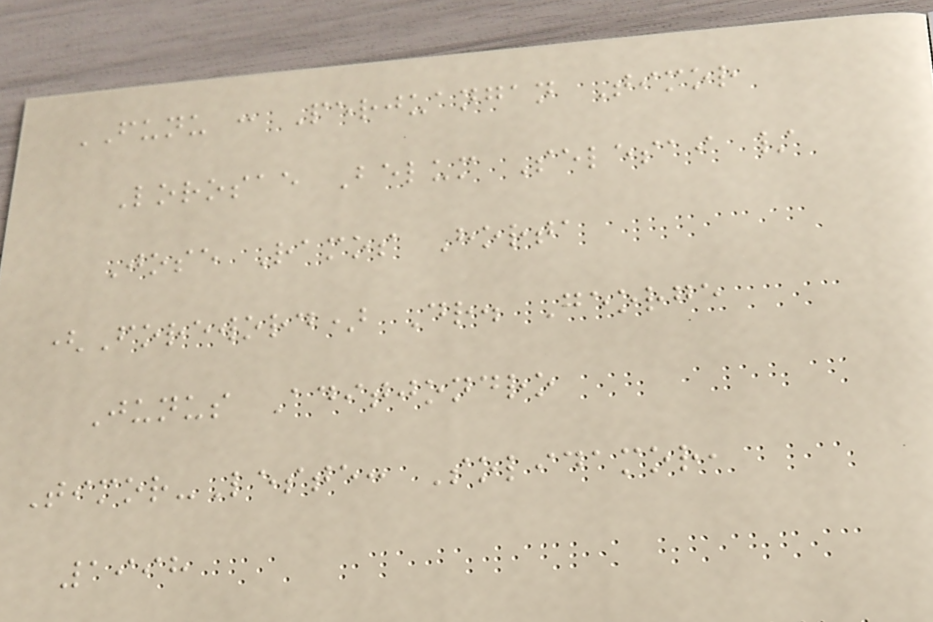FUNU : Perjuangan Timor
Lorosae Belum Selesai /
Jose Ramos Horta
(Foreword) Dr. George
Junus Aditjondro
Timor-Leste: Solidamor,
1998
